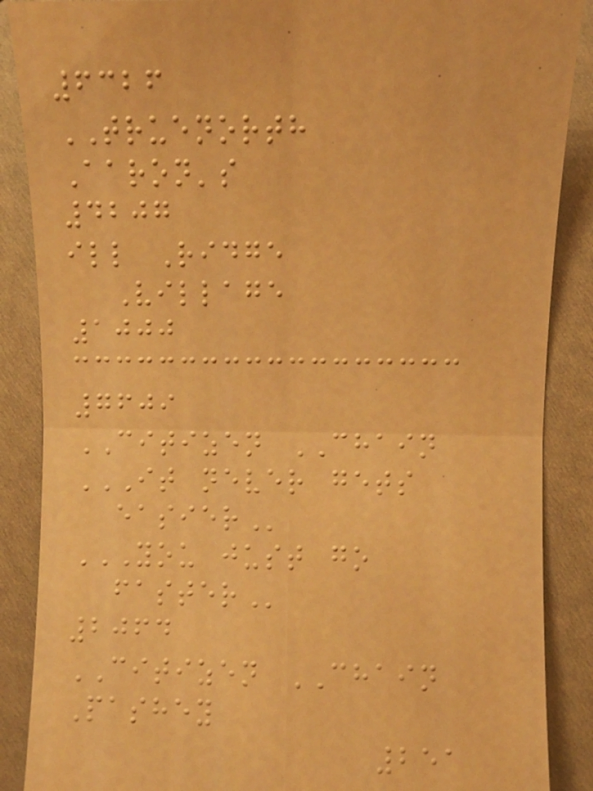6326
TRUENORTH
Aaron's
4207
ill Ridge
Village
1000
7609
CITIZEN CHAIN
IT NEVER GETS
EASIER
YOU JUST GO
FASTER
2064
CITIZEN CHAIN
Pashey
251
